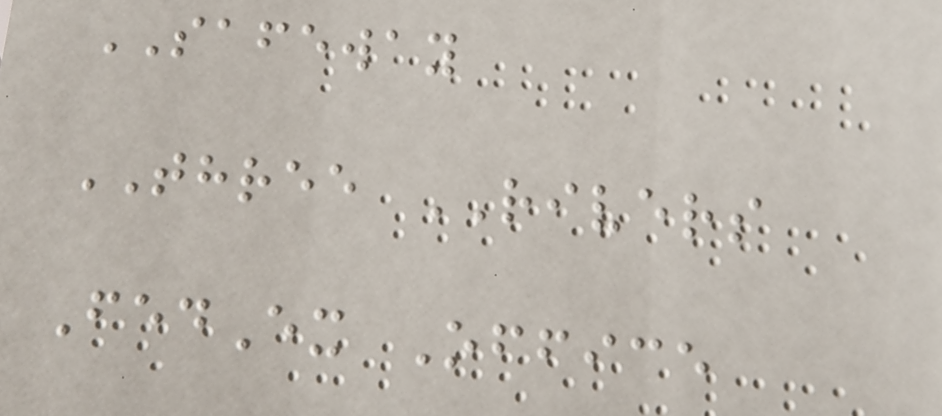SAFEWAY
THREE RIVERS
FedEx Office
